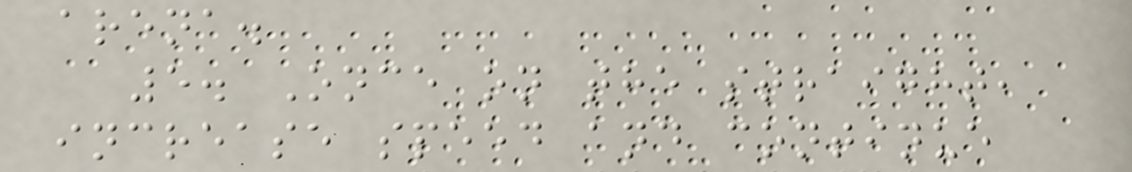arena.
5. Once on the straight,
increase speed and continue
